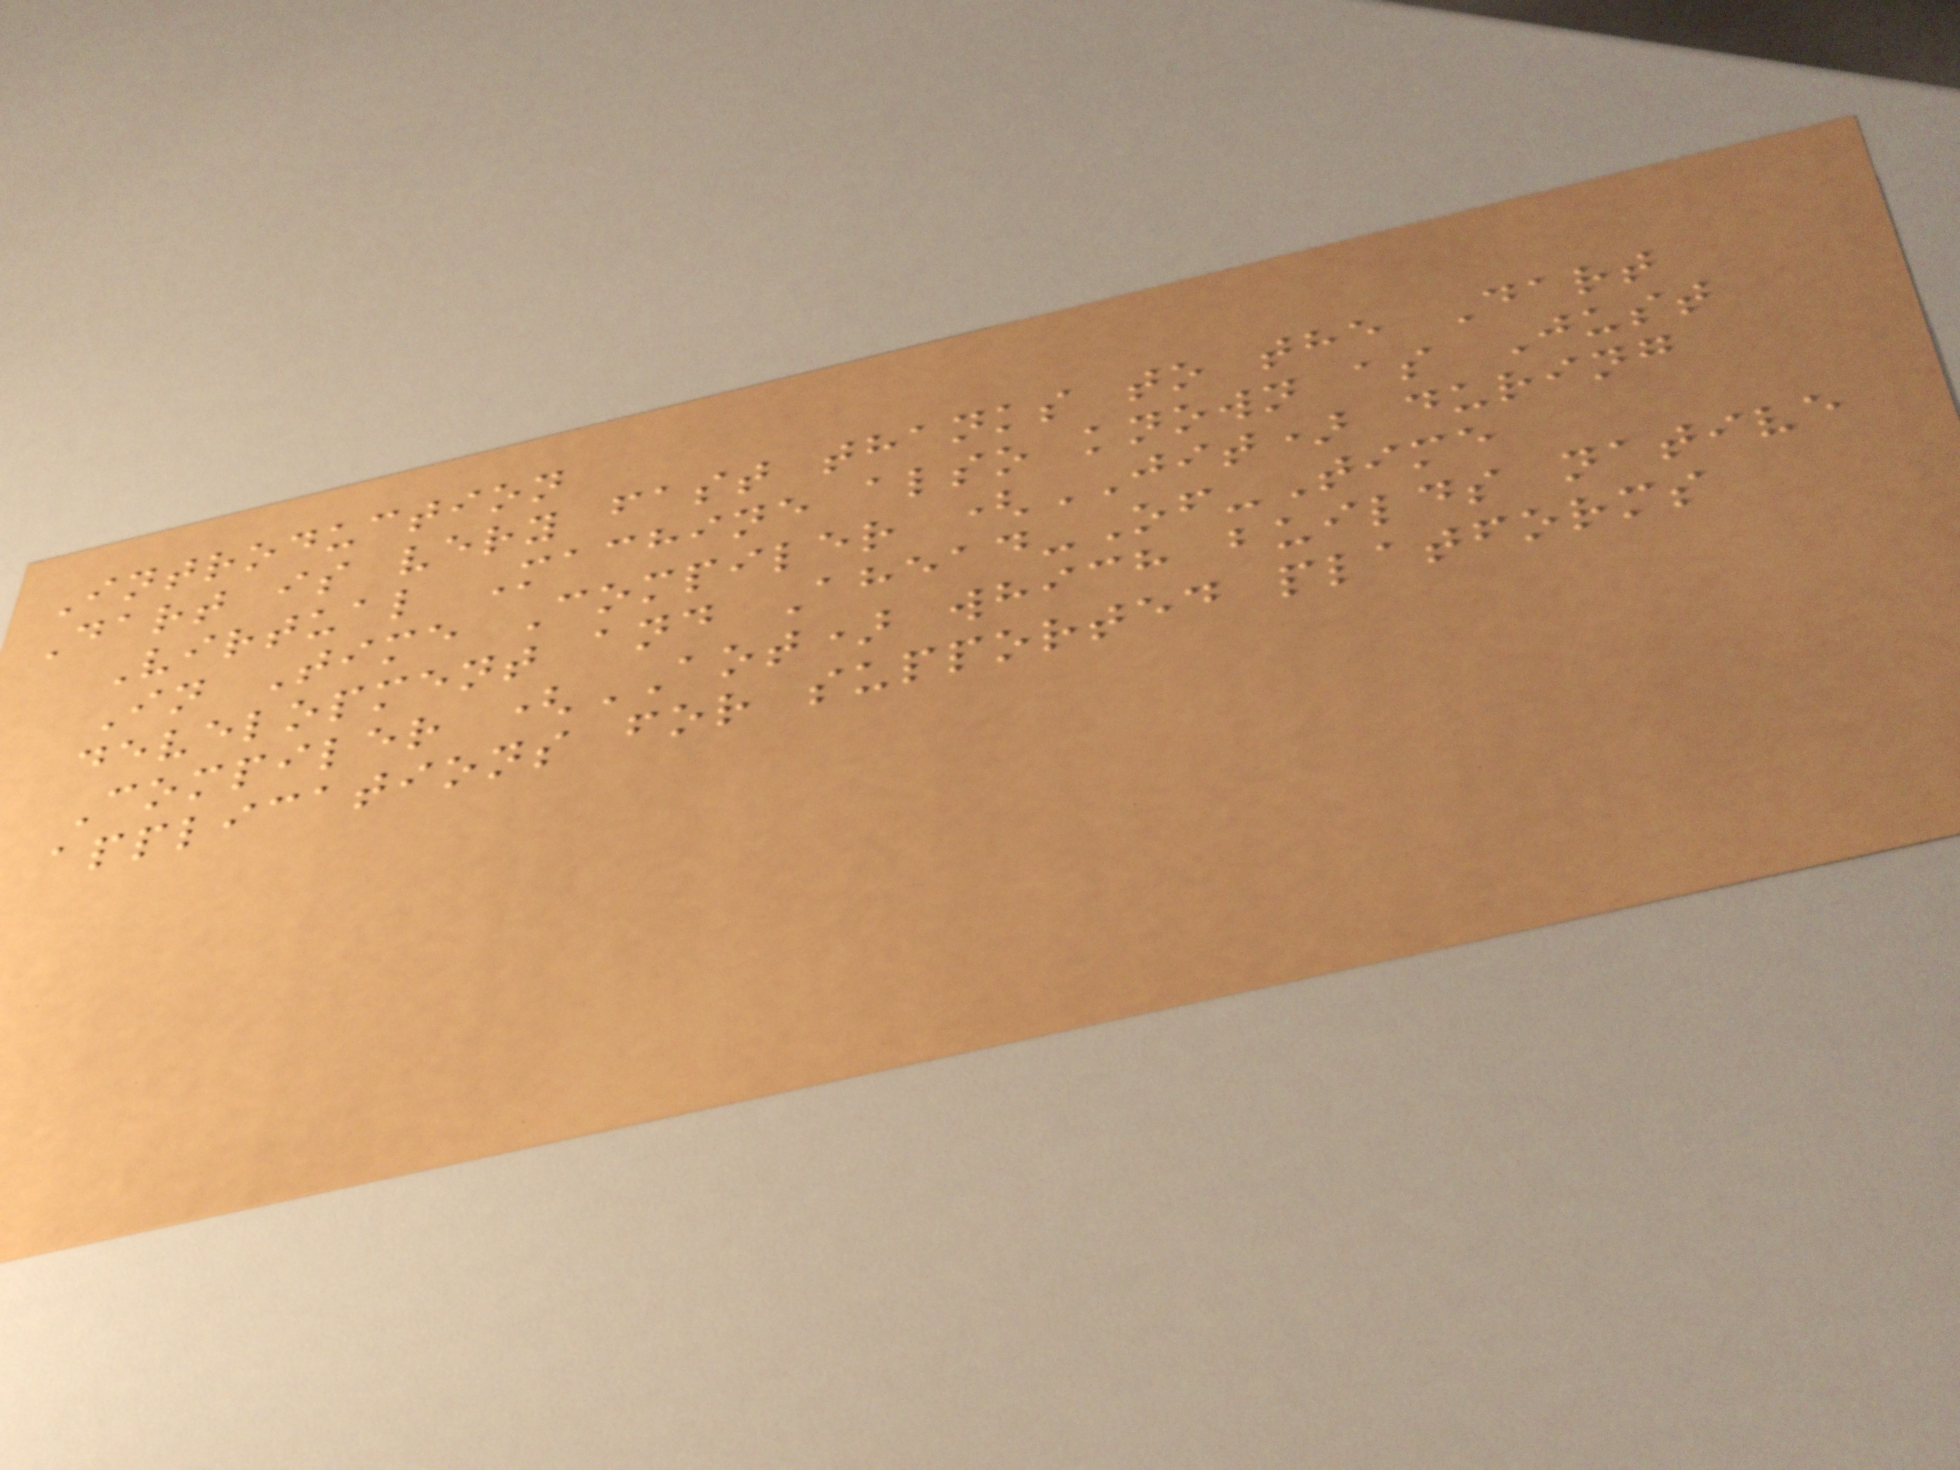Introduction
Dart is very fast thanks to the Dart
Virtual Machine also known as Just
In Time Compiler (JIT) during
development and Ahead-Of-Time
Compiler (AOT) which builds native
applications for supported platforms
